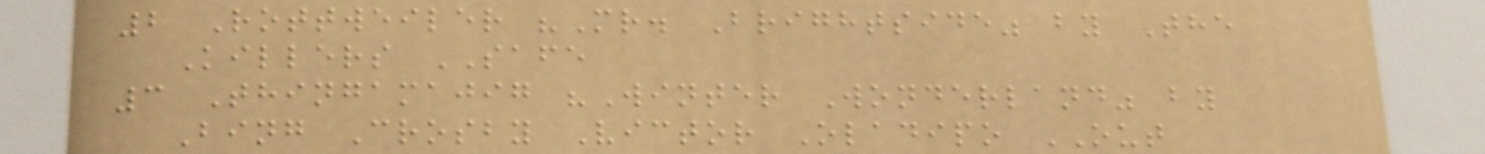2 Rottweiler "Mr. Brightside" by The
Killers SAFE
3 Thingamajig "Winter Wonderland" by
Bing Crosby Victor Oladipo OUT
